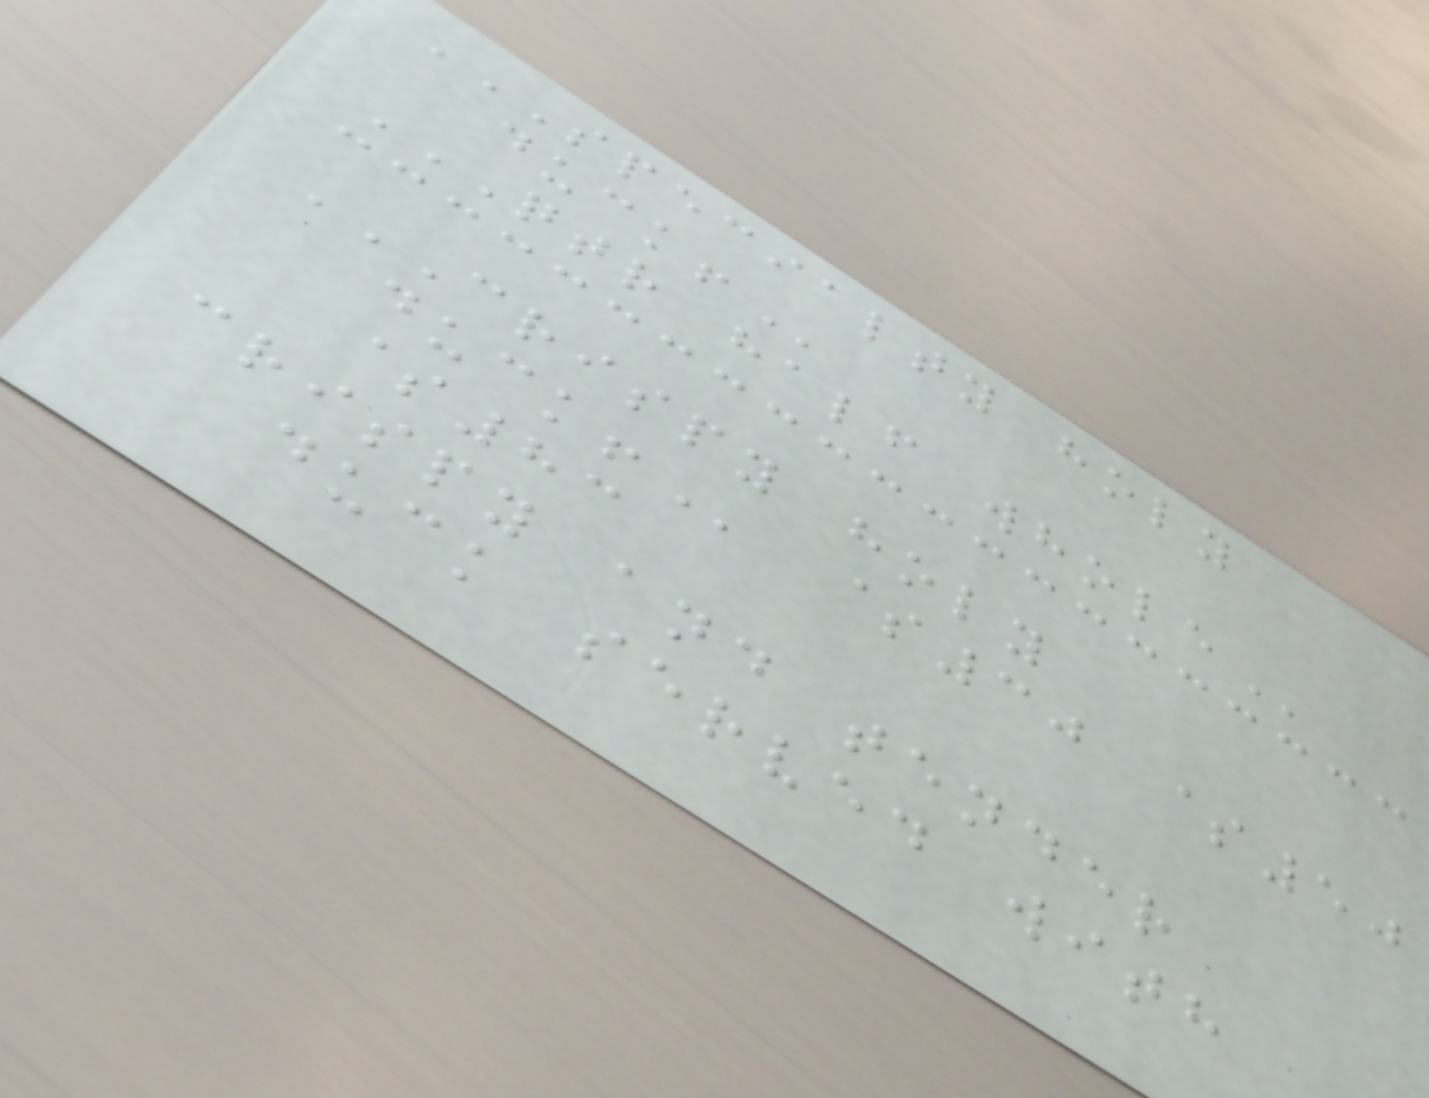SPECIALTY HOLY
DUCK!
QTR HALF WHOLE
CRISPY HOLY
DUCK! $30 $50
$83
crispy and tender
duck served with
